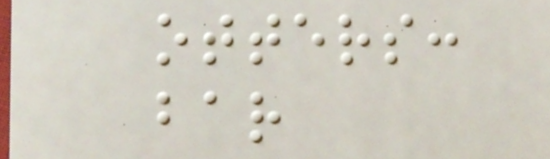otters:
bar
